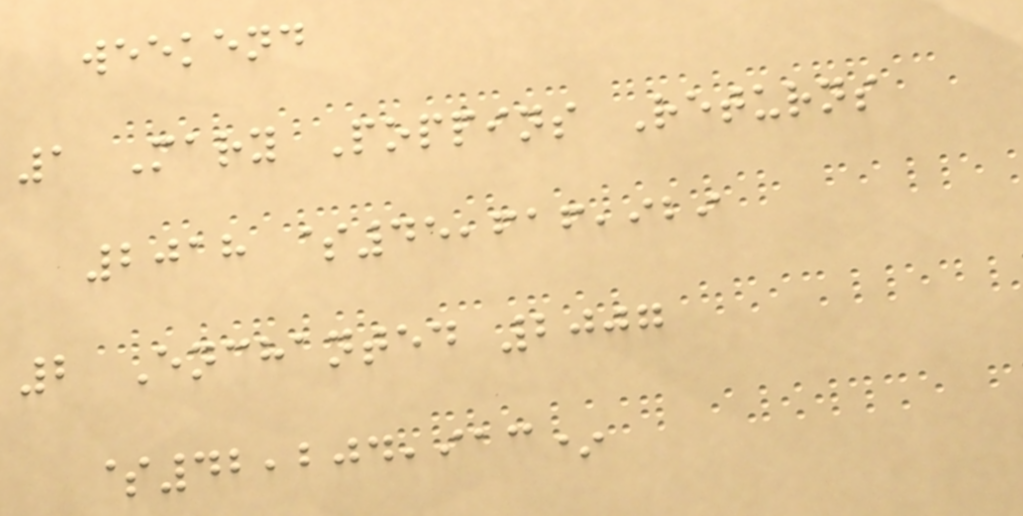weekend
1 Mary Poppins Returns
2018 $45,616,929
2 Enchanted 2007
$42,204,913*
